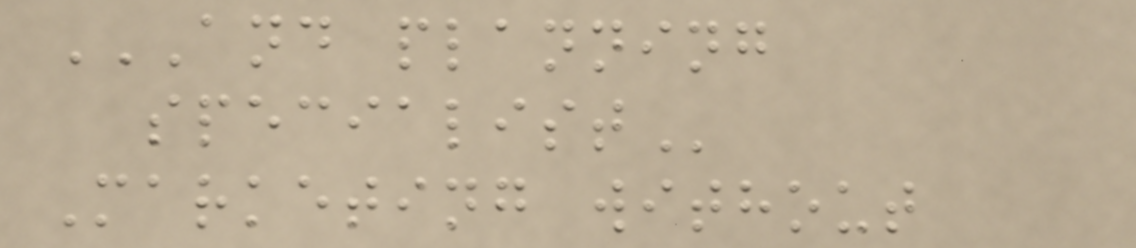AND PLANNING
SPECIALIST
Marketing without
